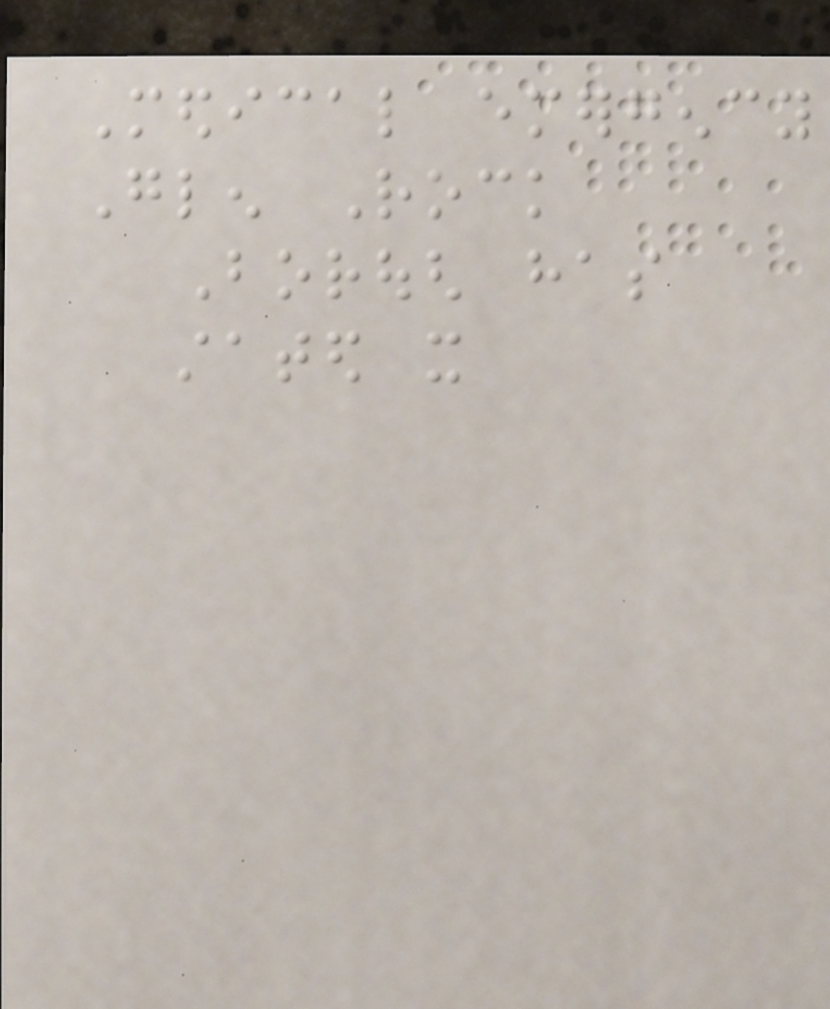Medical emergency
Glen Rock
Borough has
stated it
